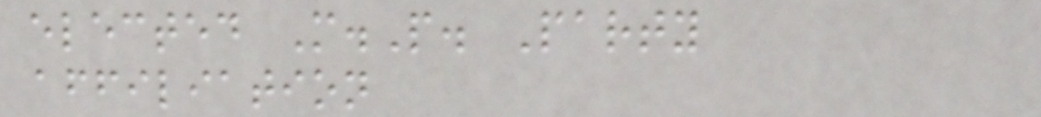elected M.P. Party
affiliation
